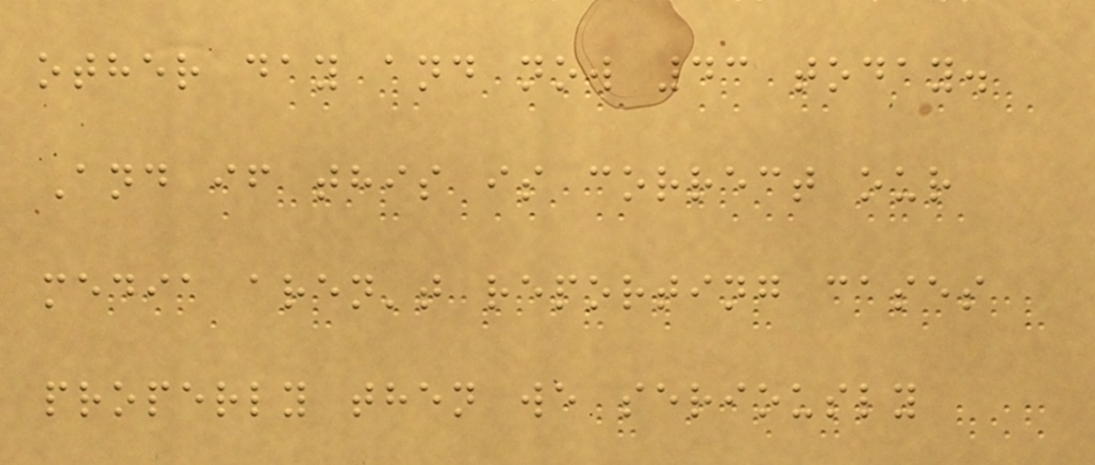other day and now 43 today.
And if this is correct our
media aren't reporting cases
properly then we seriously
